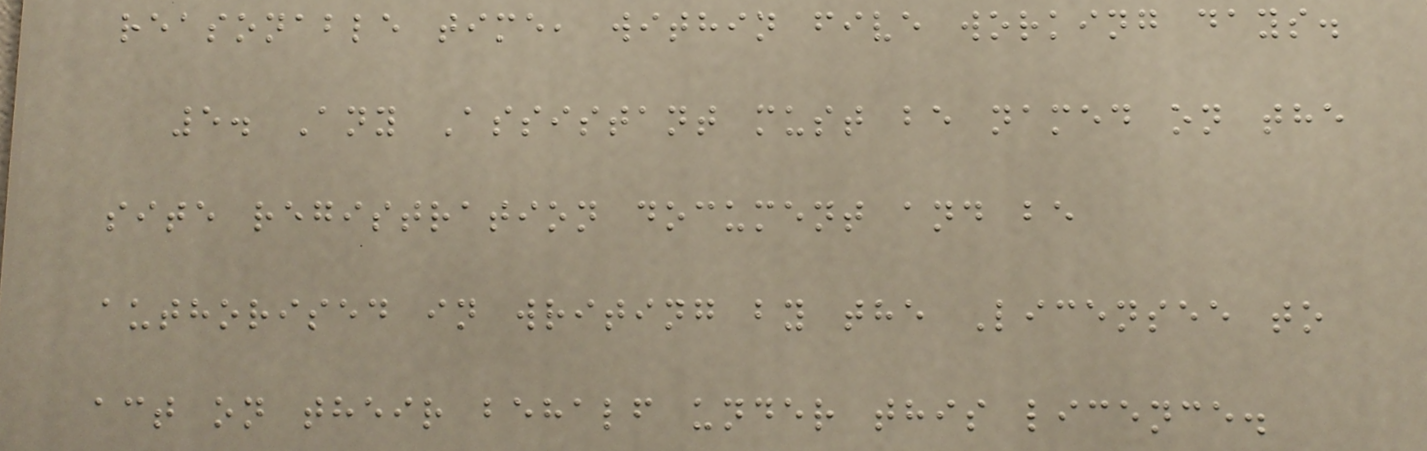reasonable time, within five working days.
5. Any Assistant must be named on the
site registration document and be
authorised in writing by the Licensee to
act on their behalf under this licence.
